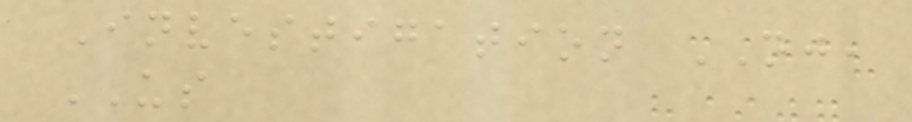Investigation NJ,
US
